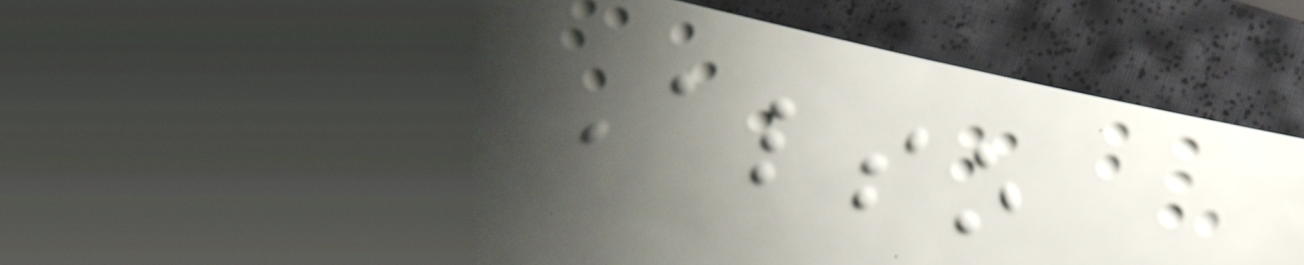Also
